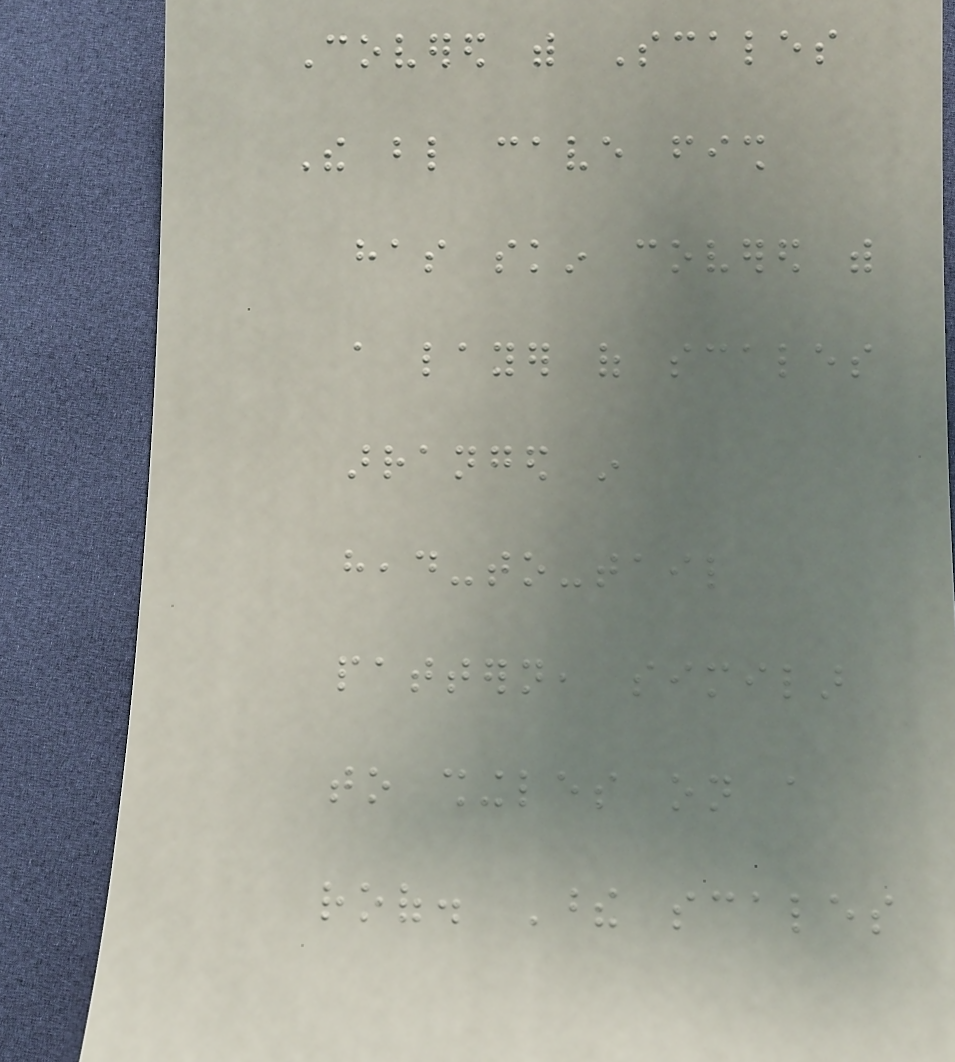Covered with Scales
The blind cave fish
has skin covered with
a layer of scales
arranged in
head-to-tail
pattern, similar
to shingles on a
roof. These scales
